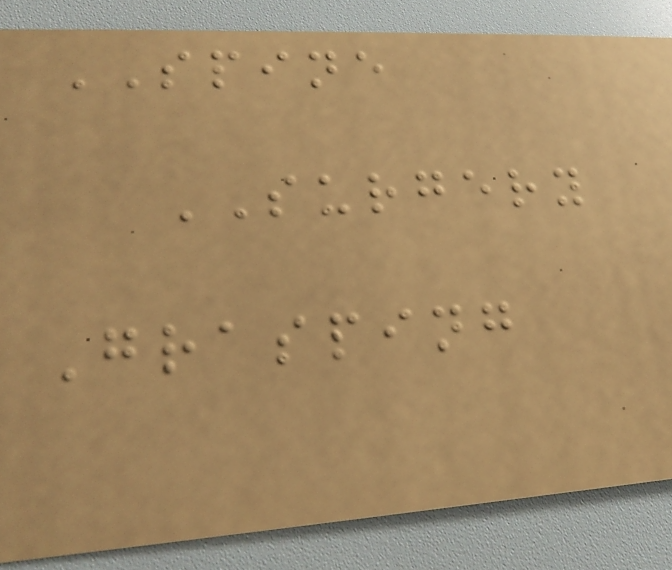SPINE
SURGERY
Grasping
